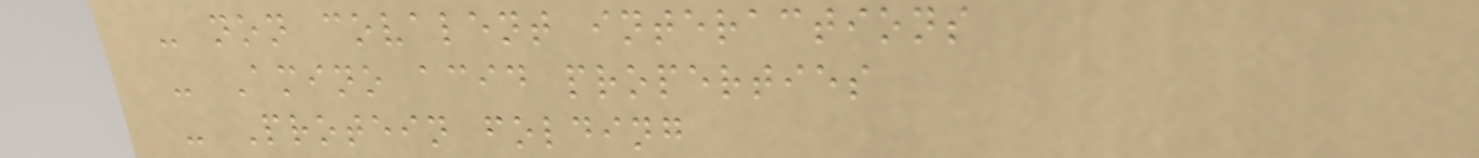- non covalent interactions
- Amino acid properties
- Protein folding
